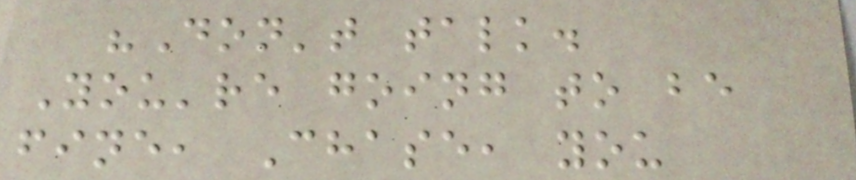"Don't talk.
You're going to be
fine, Chase, you
